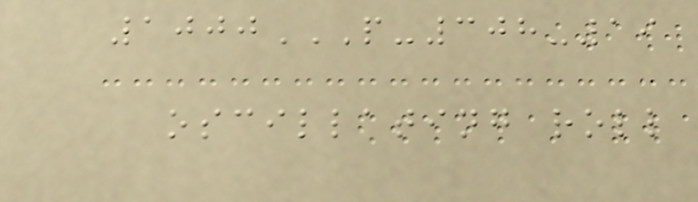1000P-308-19
OSCILLATING ROLL
